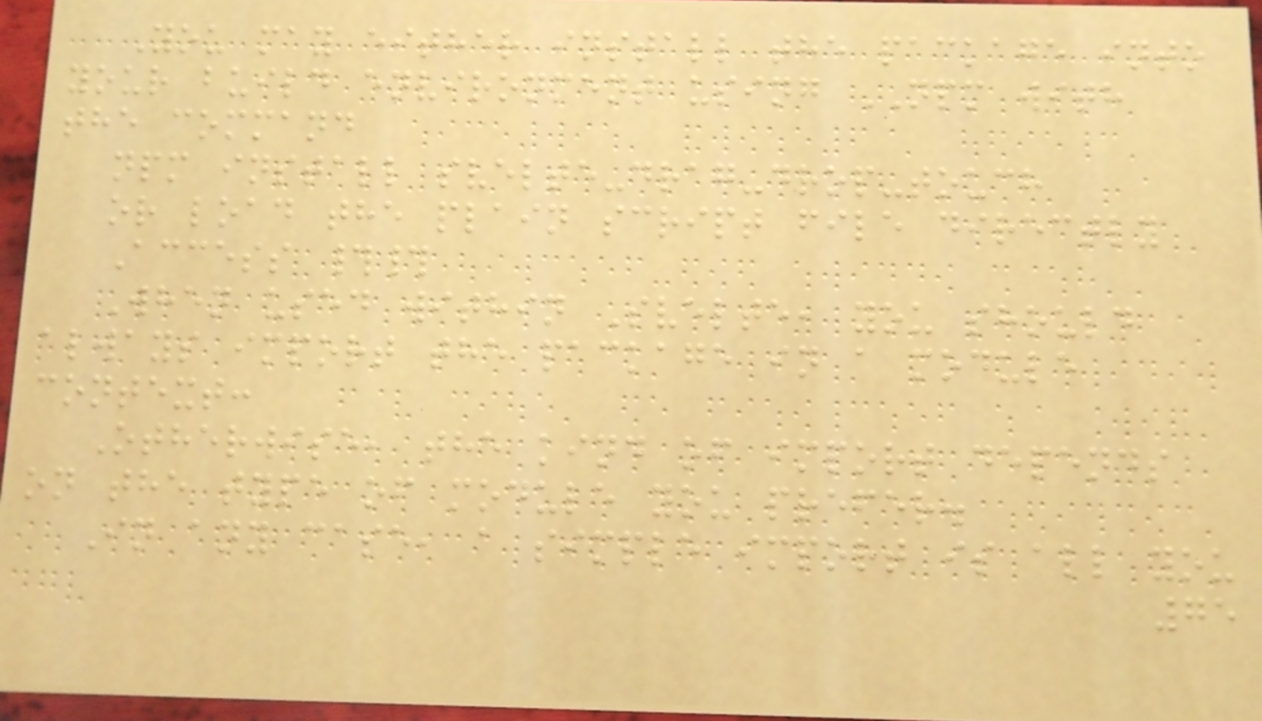You may either install the package into
your build environment using NPM with
the command
npm install svelte-drag-drop-touch
or load the plain script file directly
Access ##
When used within Svelte, you should
always import the package in a module
context:
Otherwise, the kind of import depends
on the type of module you prefer.
In any case, a simple import is all you
75
